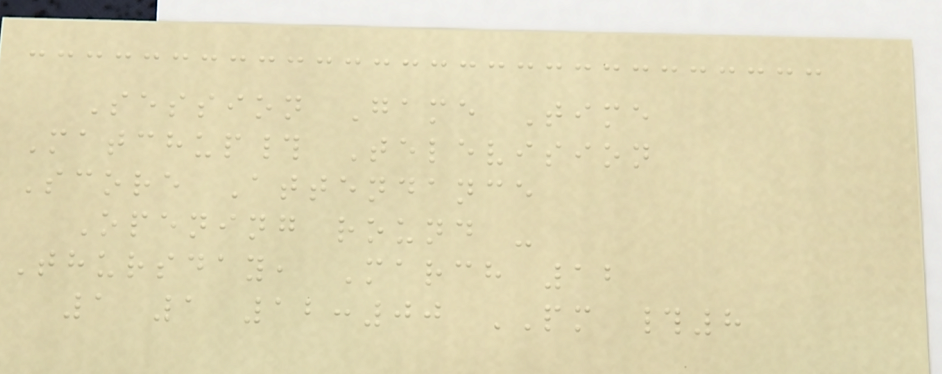Session Game Time
Matchup# Television
Score Attendance
Opening round -
Thursday, March 12
1 1 12:00 PM #8
